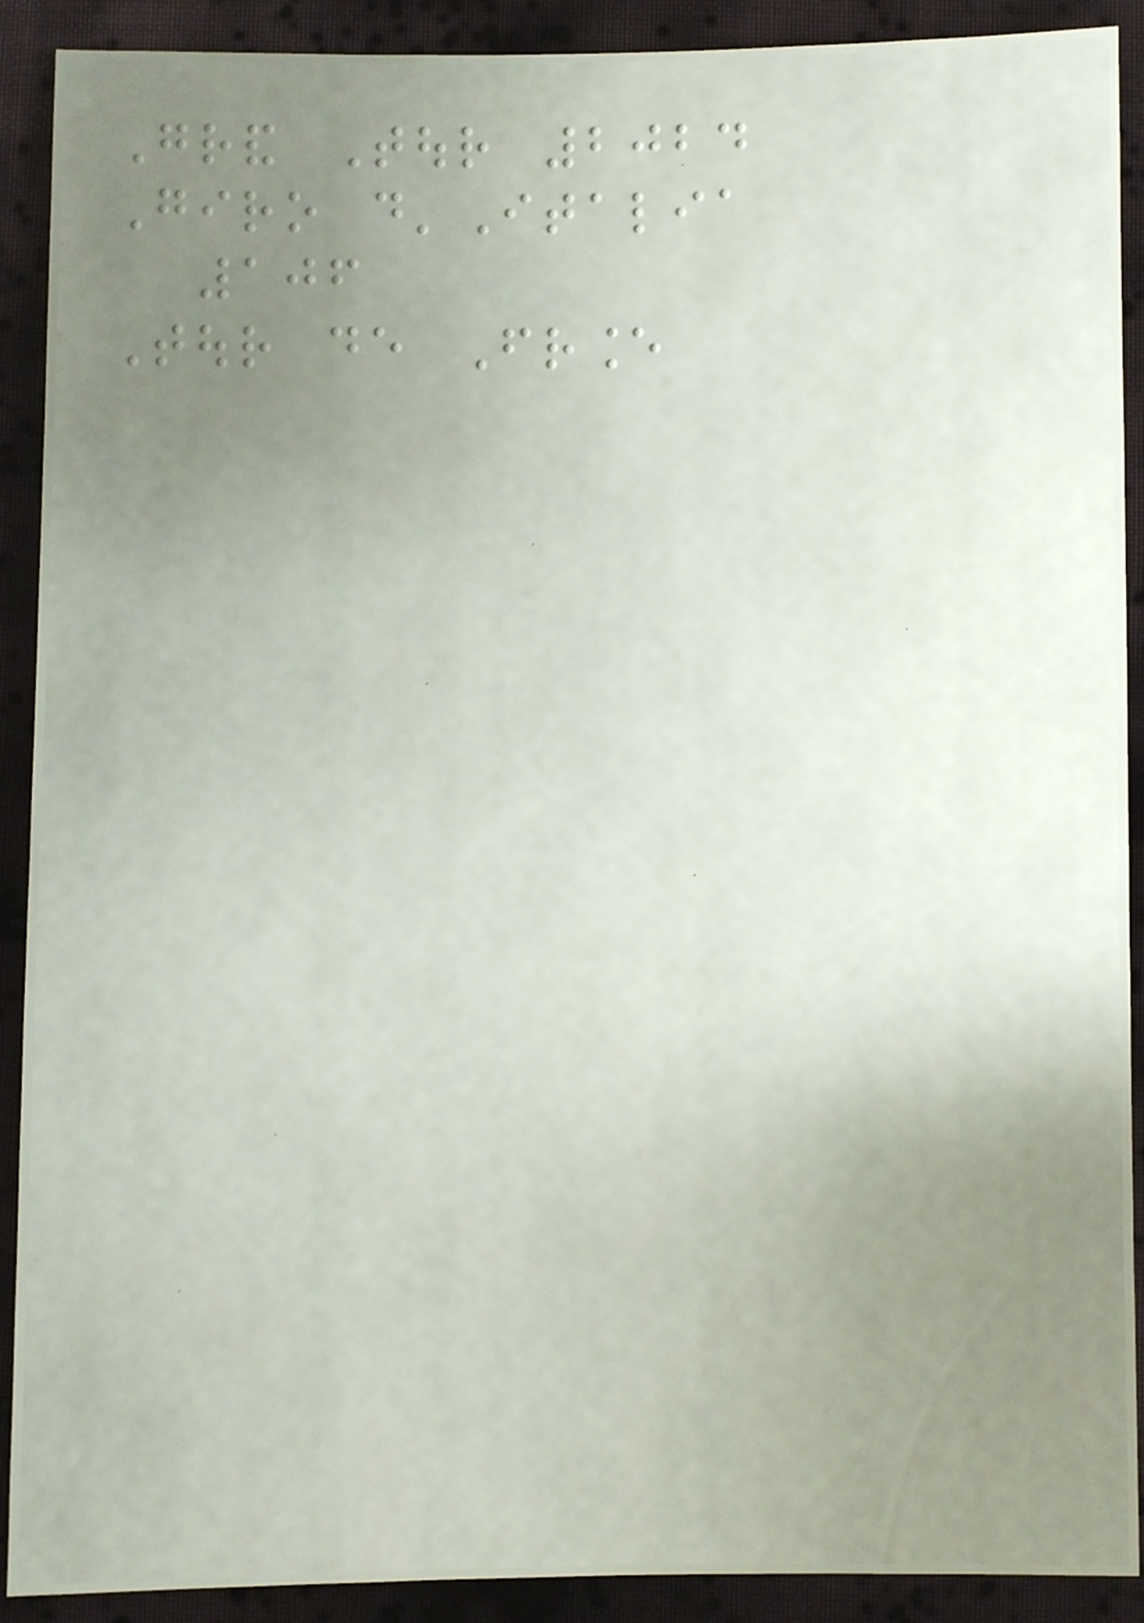Grand Tour 2024
Giro d'Italia
106
Tour de France
